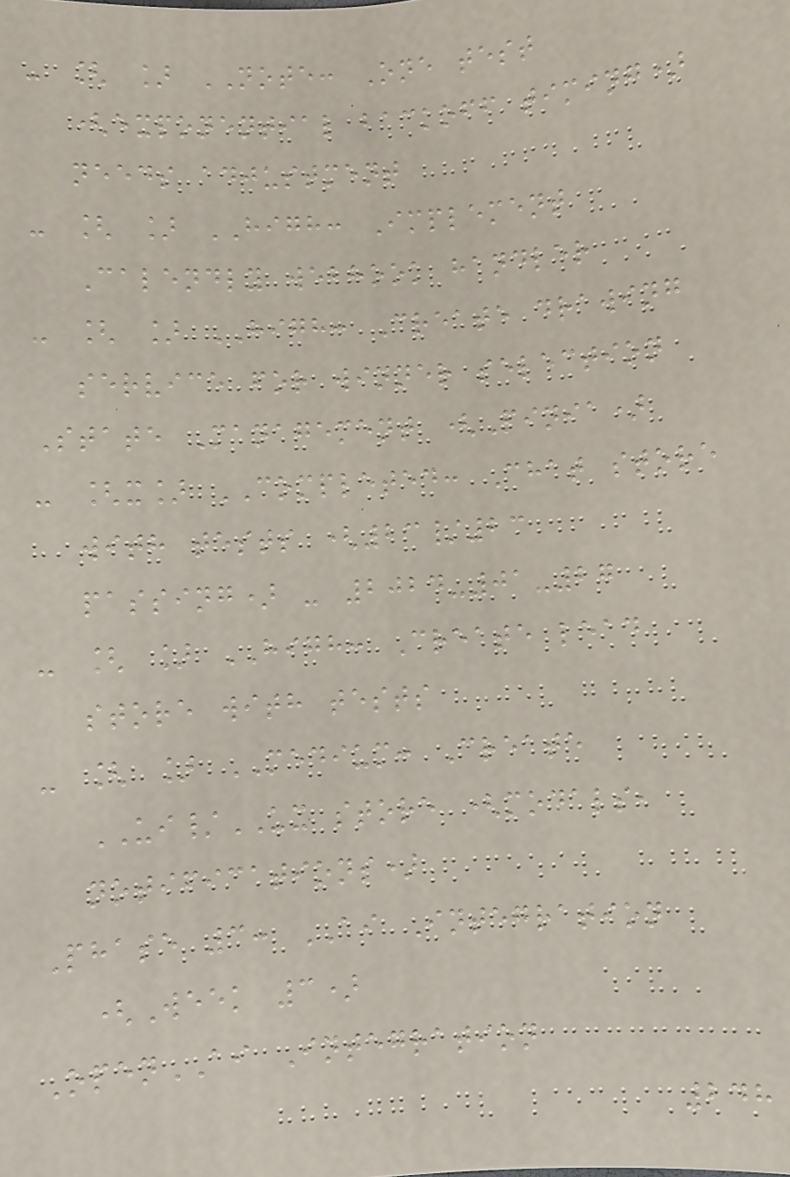- [ ] NOTE: One test
(exponential backoff timing)
needs adjustment
- [ ] HIGH: Implement
Calendly webhook handler
- [ ] HIGH: Create drawing
service for winner selection
State Management (Pinia)
- [x] COMPLETED: Chat store
with tests (23/23
passing) - 2024-01-27
- [ ] HIGH: Create lead
store with tests
- [ ] MEDIUM: Create
UI/UX store (modals,
notifications)
Phase 3: AI Integration
(Week 3)
OpenAI Integration
248
